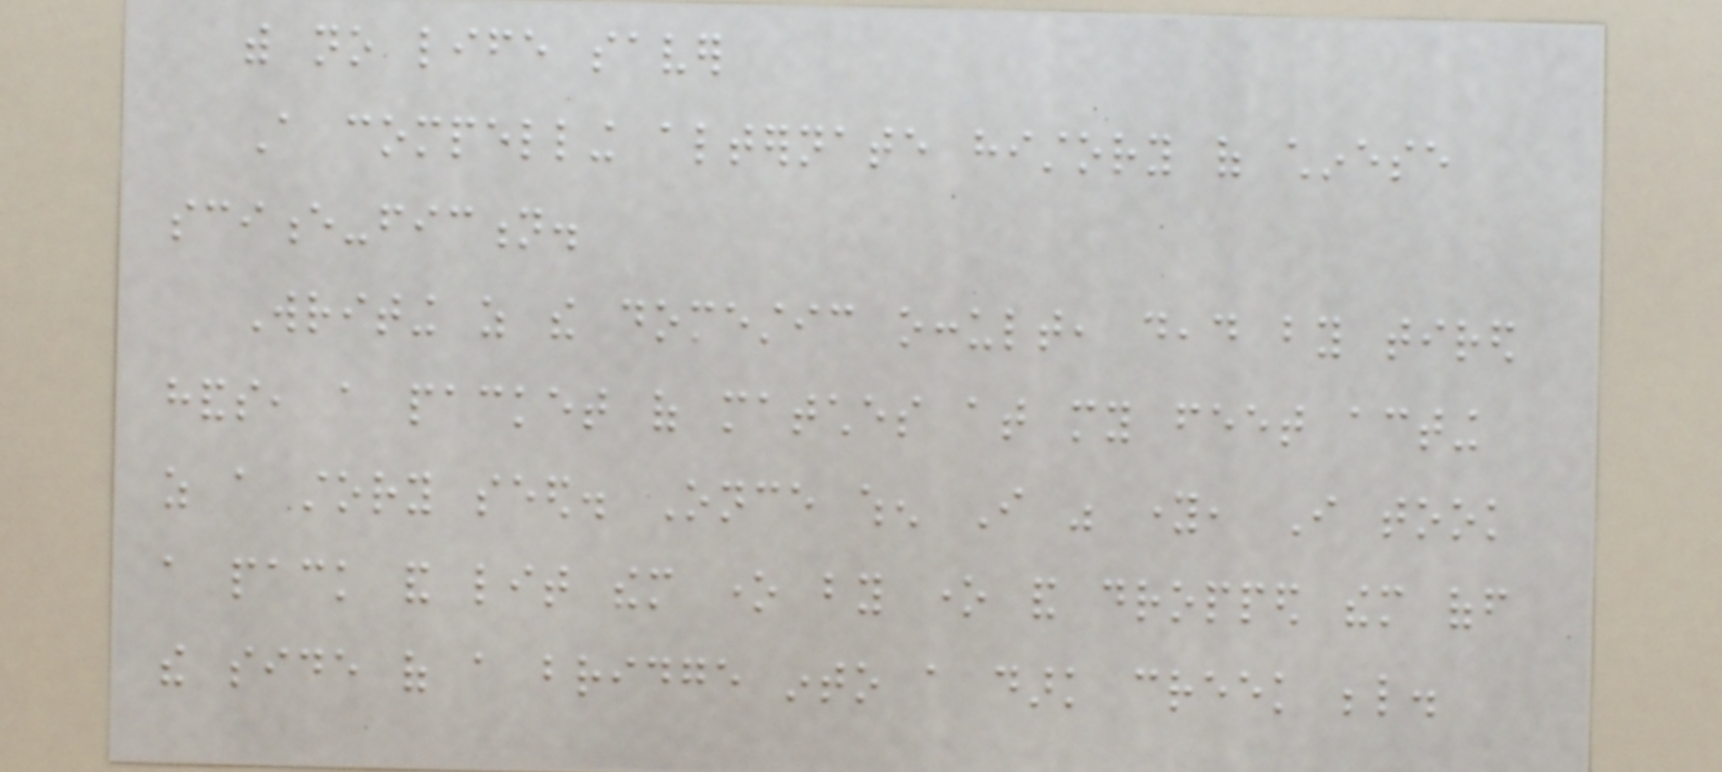with no life saver
A compelling alternate history of chinese
science-fiction.
Writing as the domestic occult, dead by tired
hands, a packet of matches at my feet acting
as a story seed. Once when I was young, I took
a pack and lit them one by one and dropped them off
the side of a bridge into a dark creek below.
